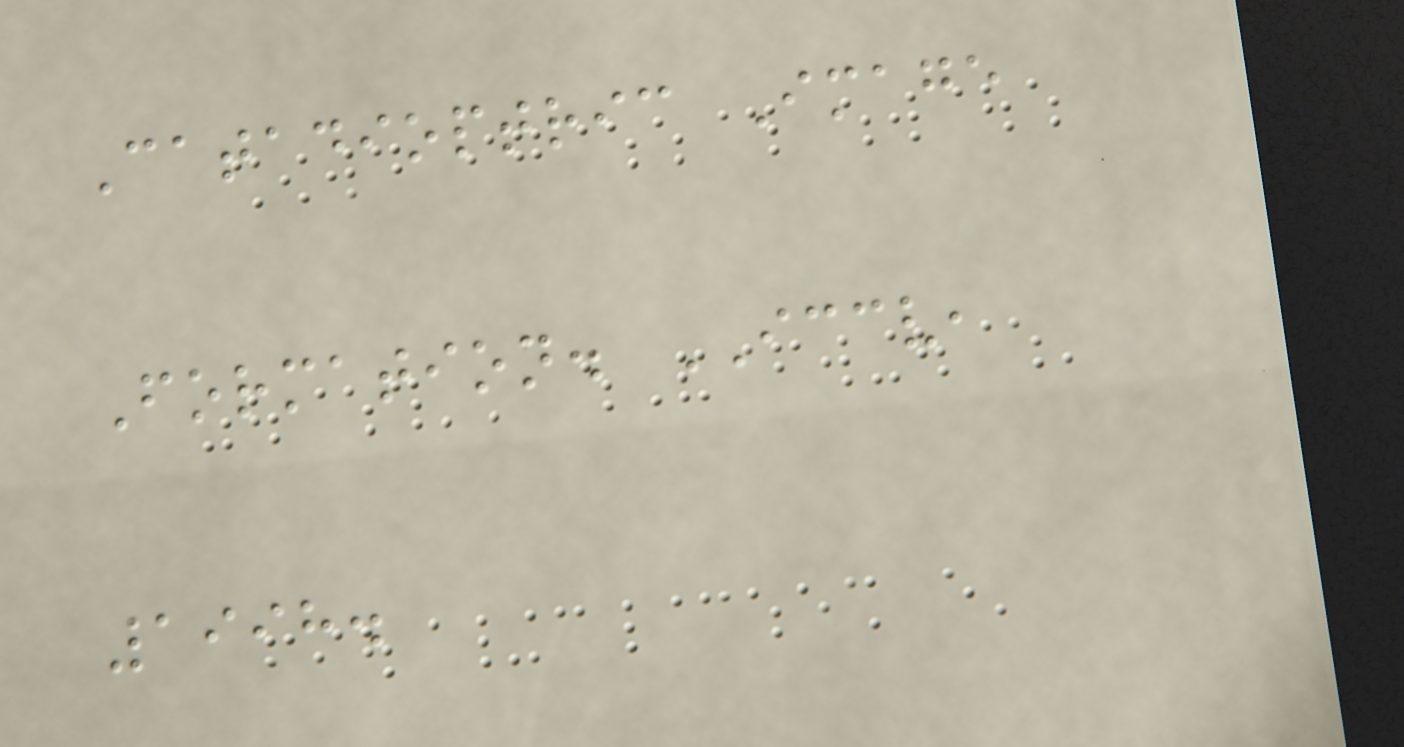Catadioptric Image
Formation. ICCV,
1998.
